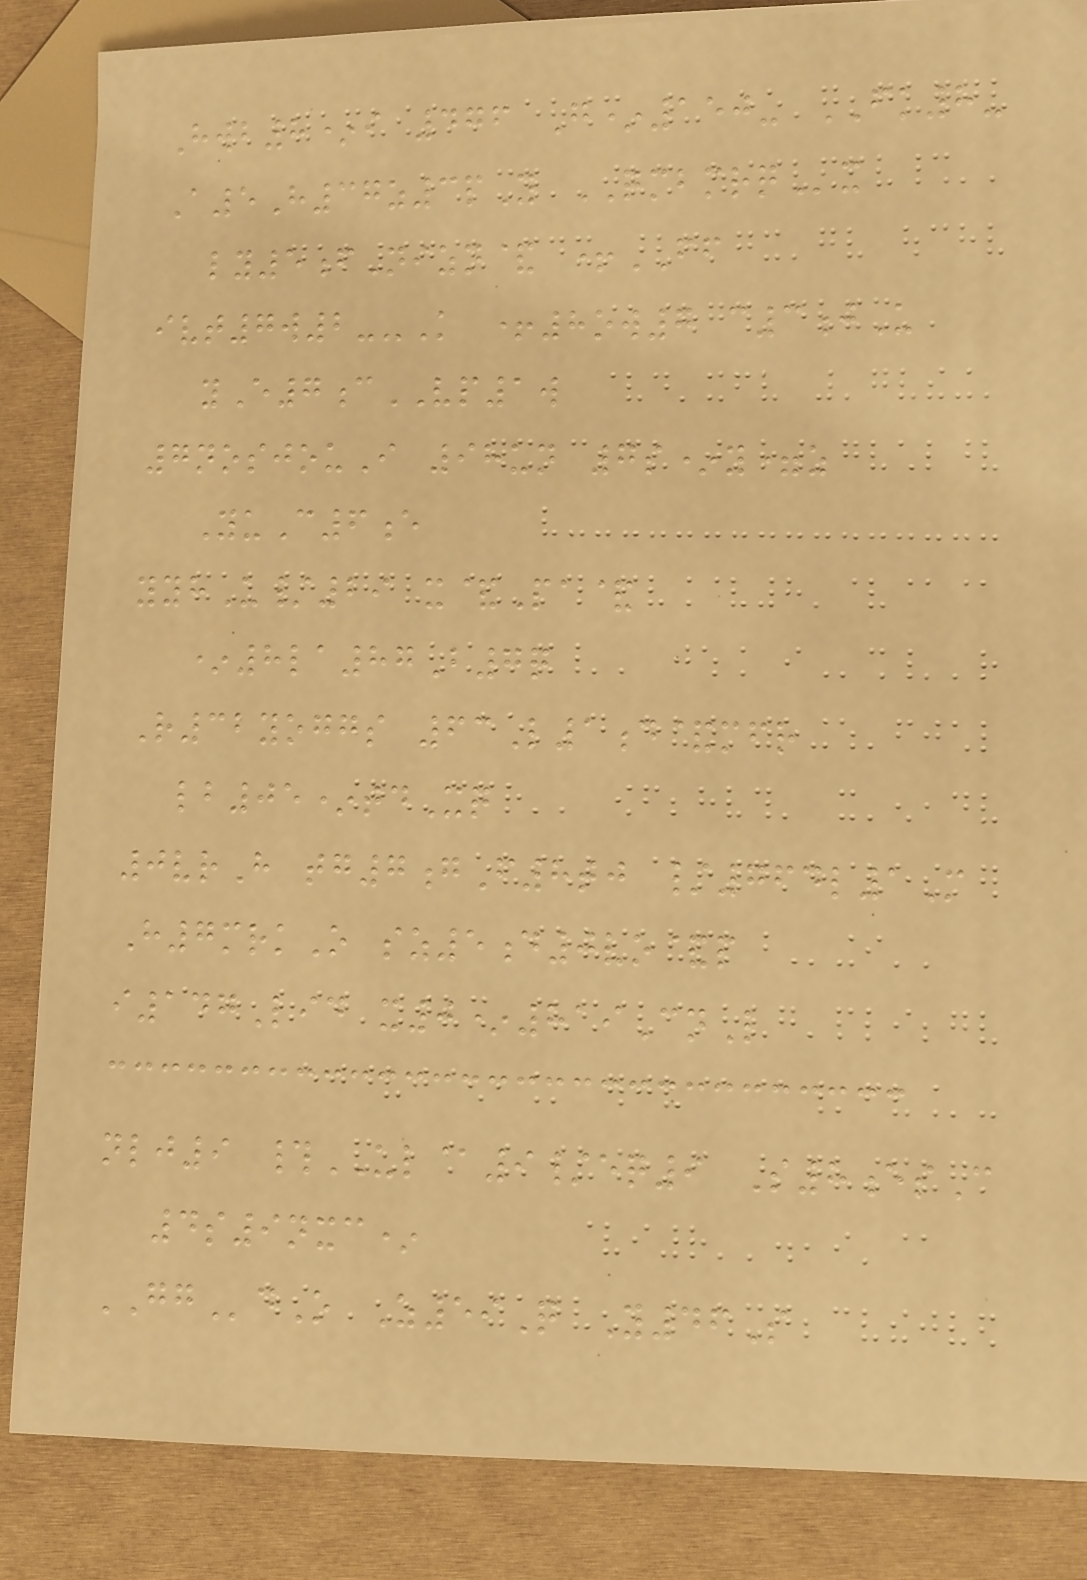Hwb8*i 476 G*150- FK8-
A5H37z3pY QMBMRQx
ly5fNizn& +FF
ivt7w2--K +8ow7 c3jU
yE7cVP1w
7nosjouI 98un 7s*y=z
YuC6e
yyhU/29 x&Pa&
*8la87B7q
R32yoggs 63L1d&mfr
lb05*tdXq
0vrH tg7gF8tj /764l1M
H7mrkO sz5d0vo&p
i147Lid x0*819CnL
nlj9 #UL@9/eq9 S8esC
4s9nxc*
GGdO Z59Q Y46S
